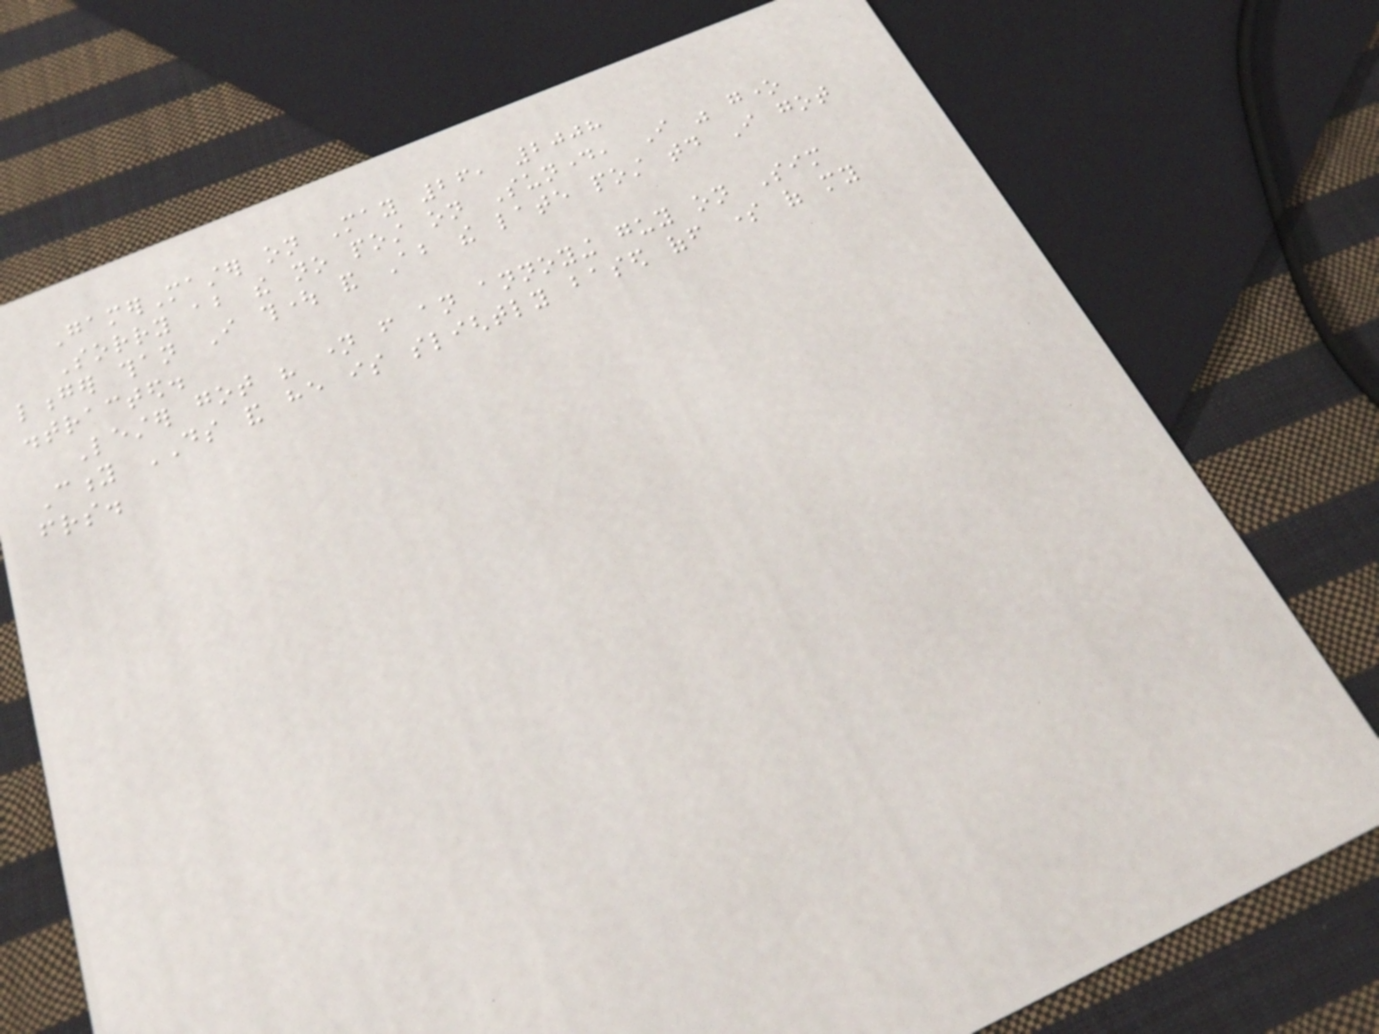GamerMaster on May 26, 2008
Sorry about the no post on Sunday, I was gone
longer than I thought and About the late post today I got
distracted.
Lester got his name from an annoying guy on Sim
City DS and he is slightly based off some of my
friends.
